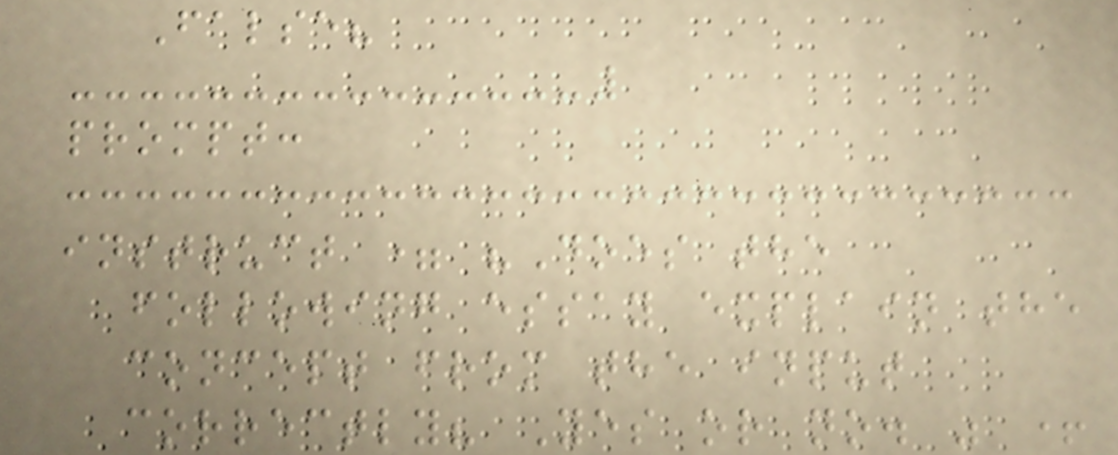False?
prompt:
instruct = "Does the
following essay explain the
concept from the input
correctly? Yes or no. " +
